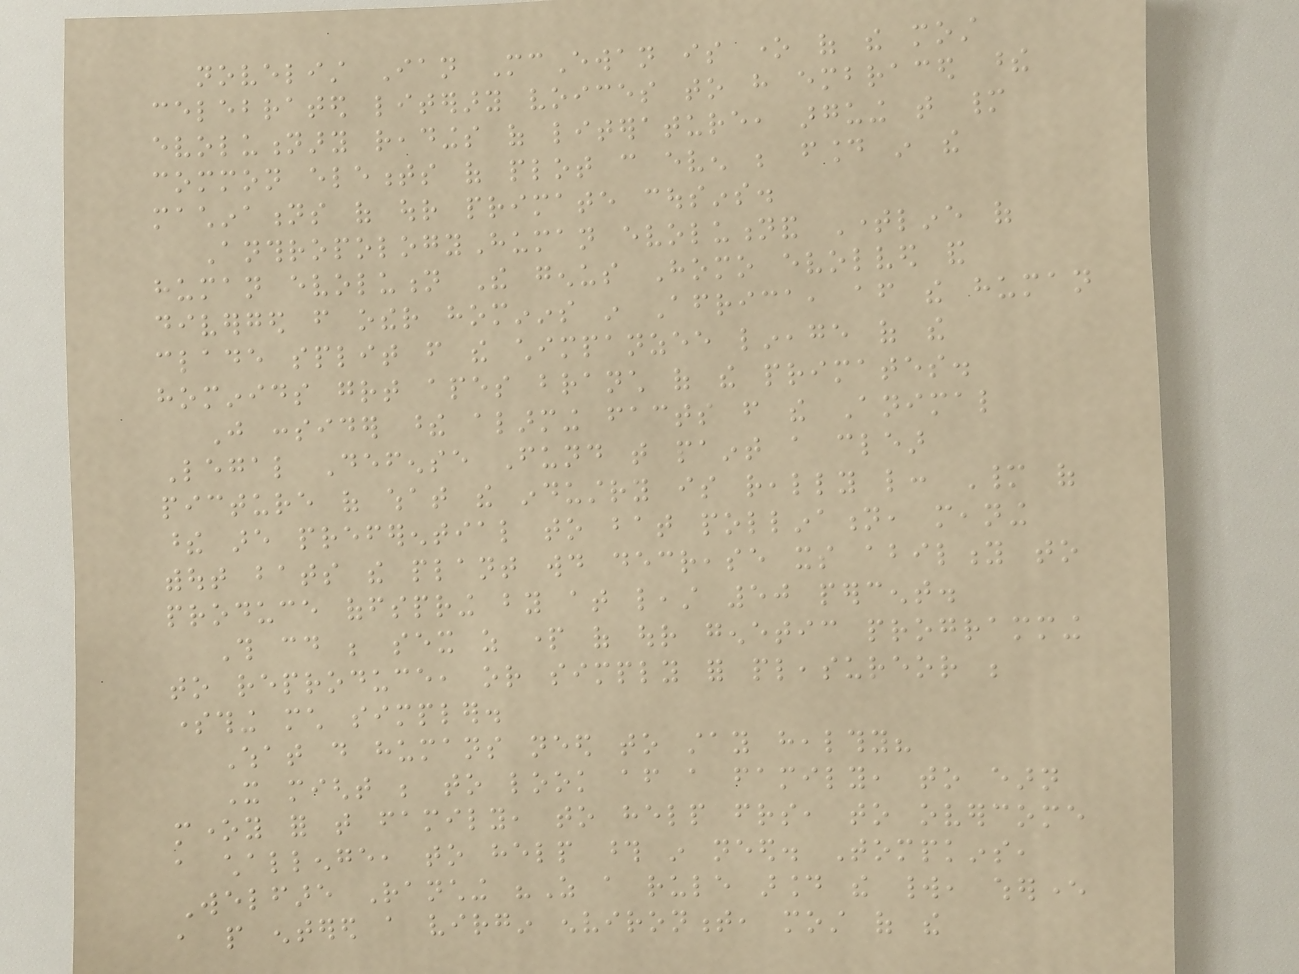novelist Ian McEwan is one of the most
celebrated literary voices to have embraced these
evolutionary readings of literature, arguing that many
common elements of plot can even be found in the
machinations of our primate cousins.
AnthropologyHuman evolutionand Timeline of
human evolution The genus Homo evolved and
diverged from other hominins in Africa, after the human
clade split from the chimpanzee lineage of the
hominids great apes branch of the primates.
Just consider these alarming facts from the Animal
Legal Defense Fund that paint a clear
picture of what the industry is really like: Many of
these are preferential to bat pollination, meaning
without bats the plant would decrease its ability to
produce offspring by at least 50 percent.
This could be sex as part of our genetic programming
to reproduce, or simply for pleasureor be
something much simpler.
What do humans need to stay healthy?
It might be to look after a family, to earn
money for that family, to help friends, to overcome
a challenge, to help those in need. Tompkins,
Welfare Ranching "As a rule around the world, wherever
a people entered a virgin environment, most of the
